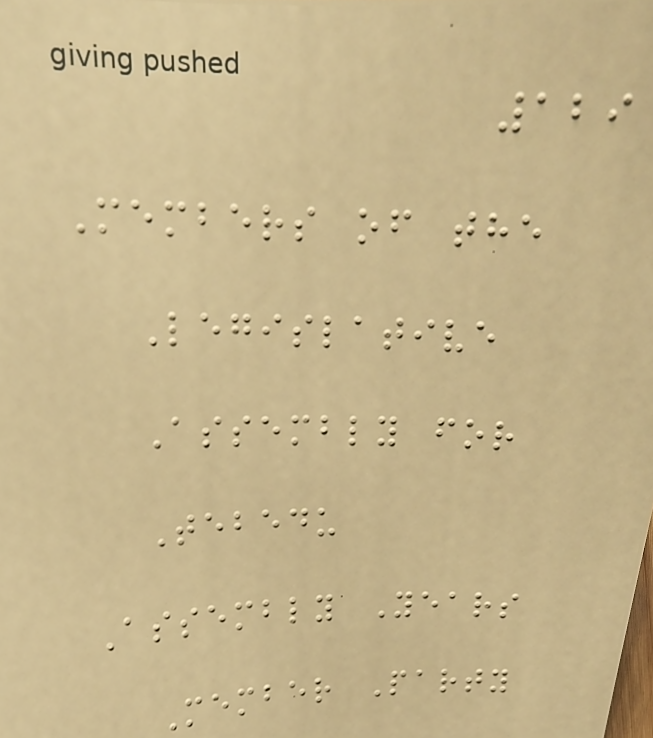129
Members of the
Legislative
Assembly for
Tebedu
Assembly Years
Member Party
